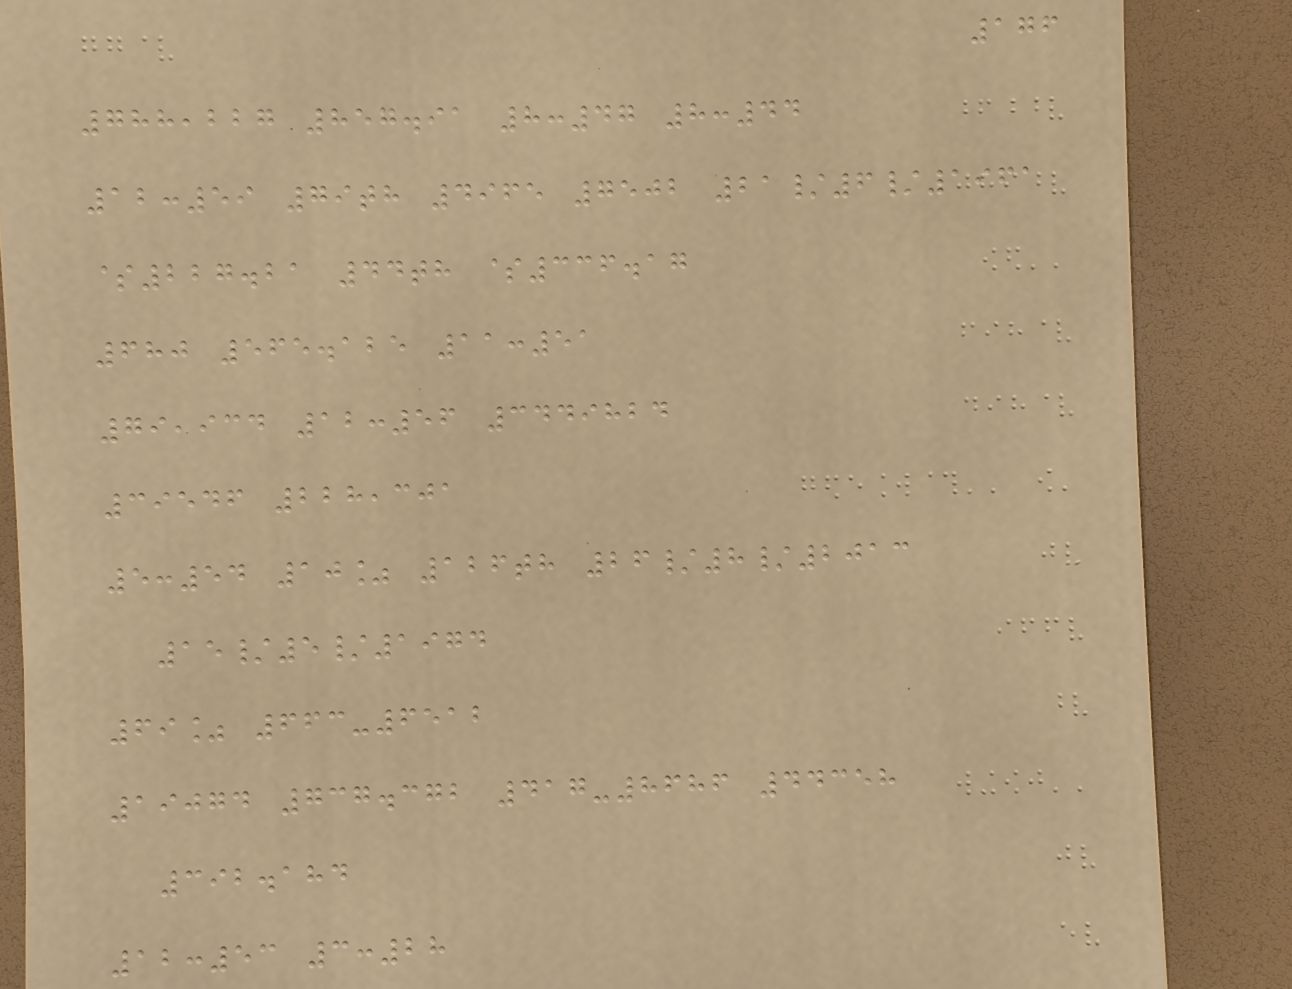176
788,227 857.91 8:47 8:44
12:59 79th 4965 7502 21/6/1961
$227.21 44th $336.17
680 565.125 11:51
79,934 12:56 3449824
39546 228,301
5:54 10% 126th 26/8/2013
15/5/1974
69% 663-6512
19074 737.372 417-8686 44358
392.184
12:53 3:28
